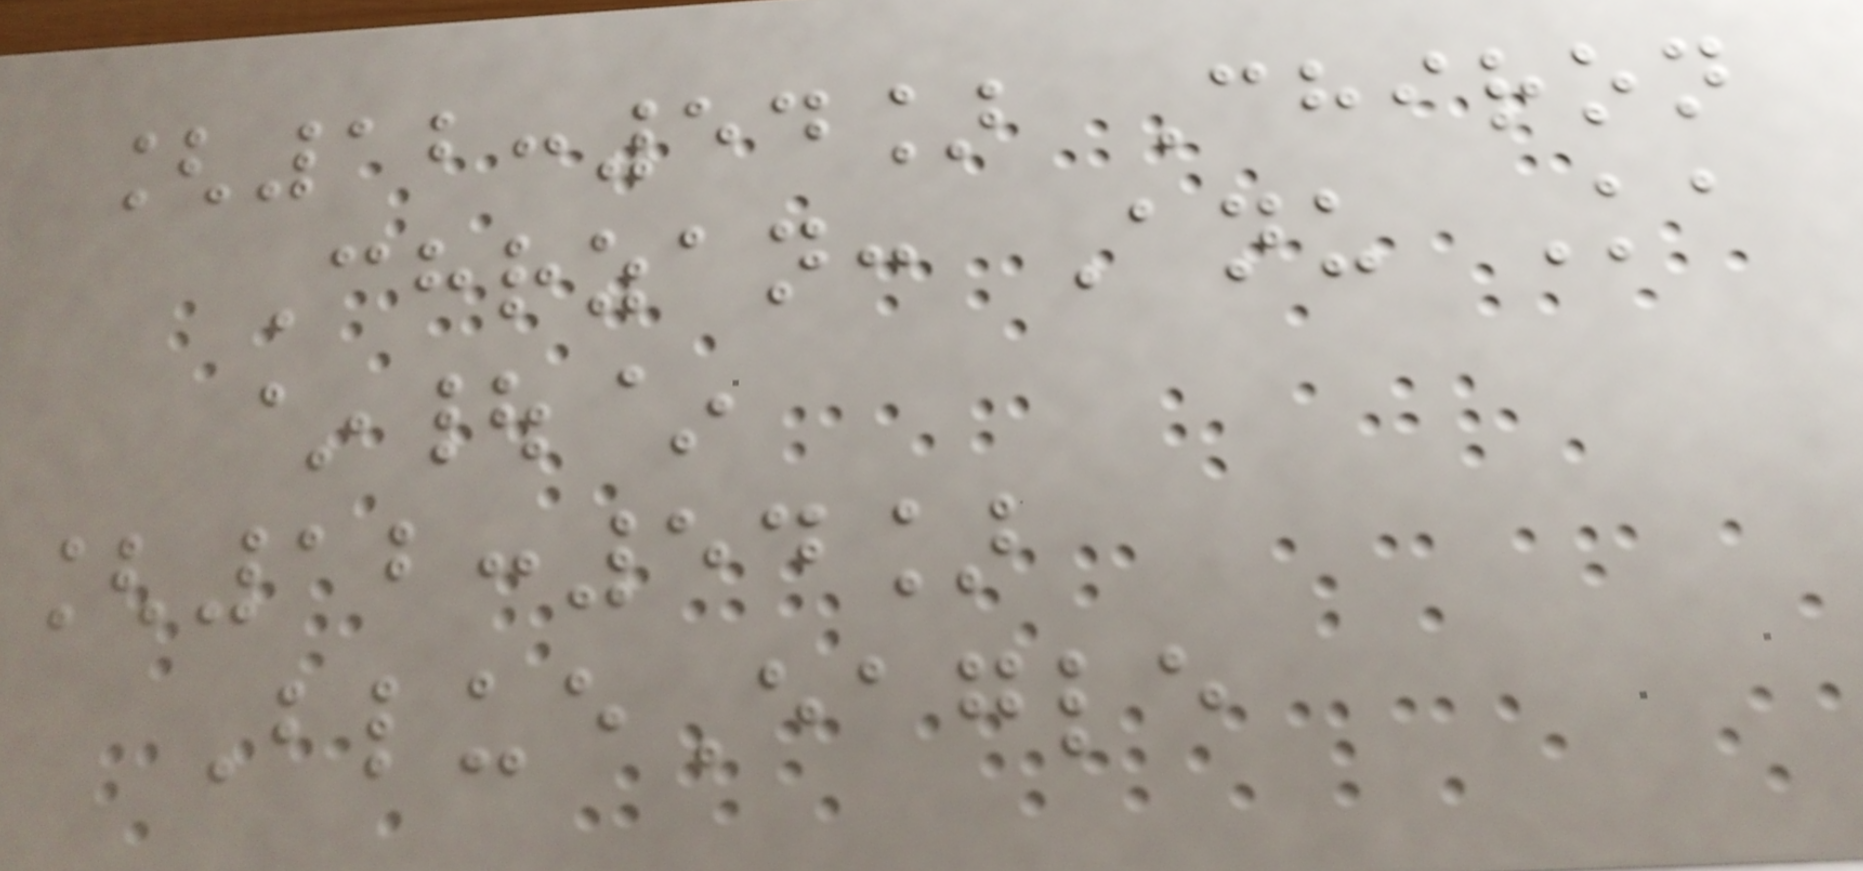[12:54] Chiron
Chrzan: Anu Ka
~|~
[12:54]
BlueEagle
